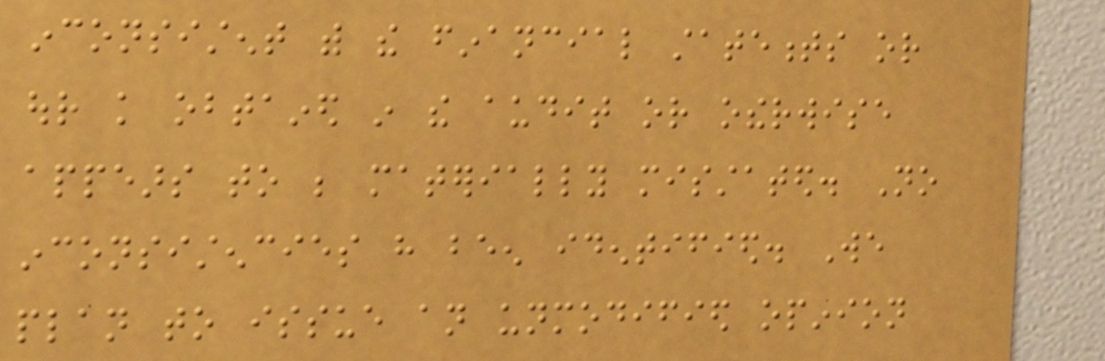inconsistent with the financial statements or
our knowledge obtained in the audit or otherwise
appears to be materially misstated. No
inconsistencies have been identified. We
plan to issue an unmodified opinion
